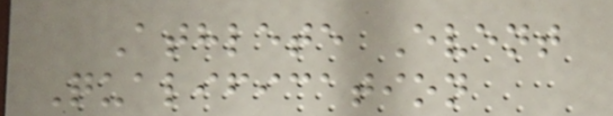Athlete Event
Qualification
